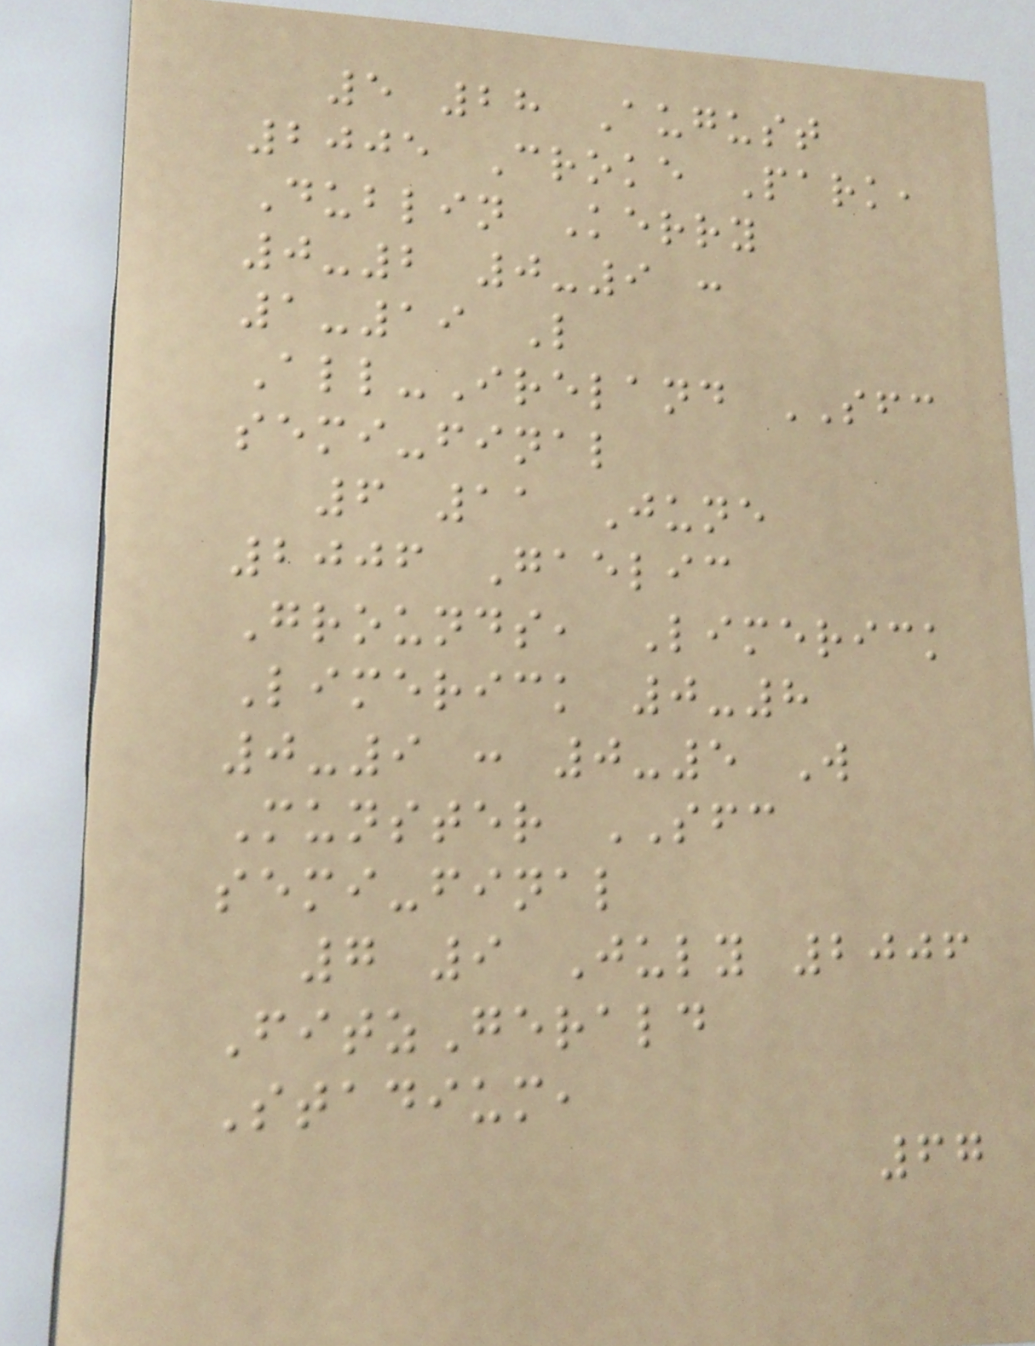5 28 August
2005 Croke Park,
Dublin Kerry
0-2 0-9 :
1-19 L
All-Ireland SFC
semi-final
6 11 June
2006 Gaelic
Grounds, Limerick
Limerick 0-8
0-9 : 0-5 W
Munster SFC
semi-final
7 9 July 2006
FitzGerald
Stadium,
67
